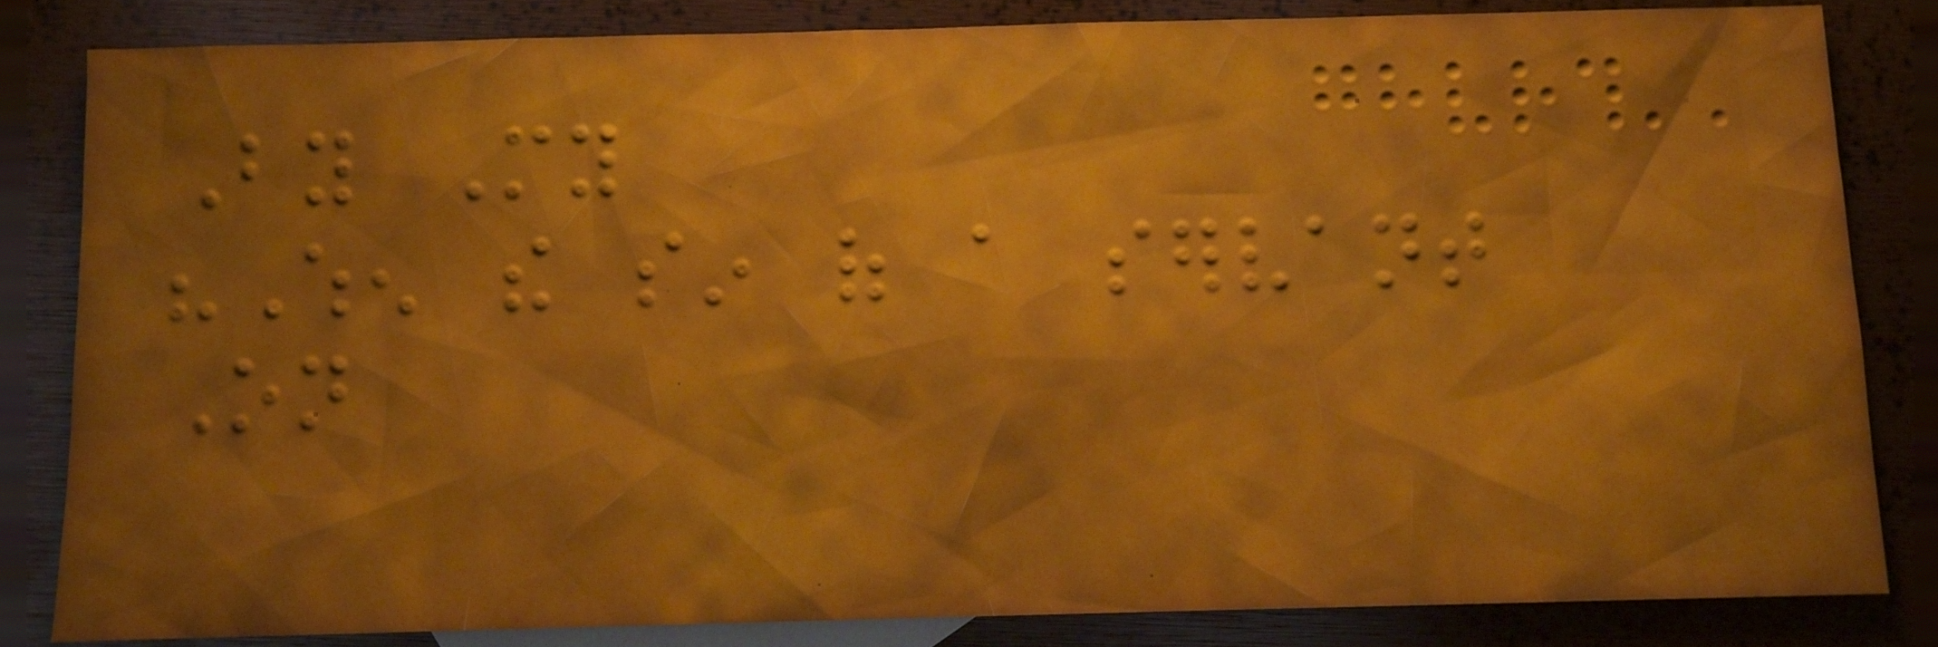By My
"When the sin of a servant
On
